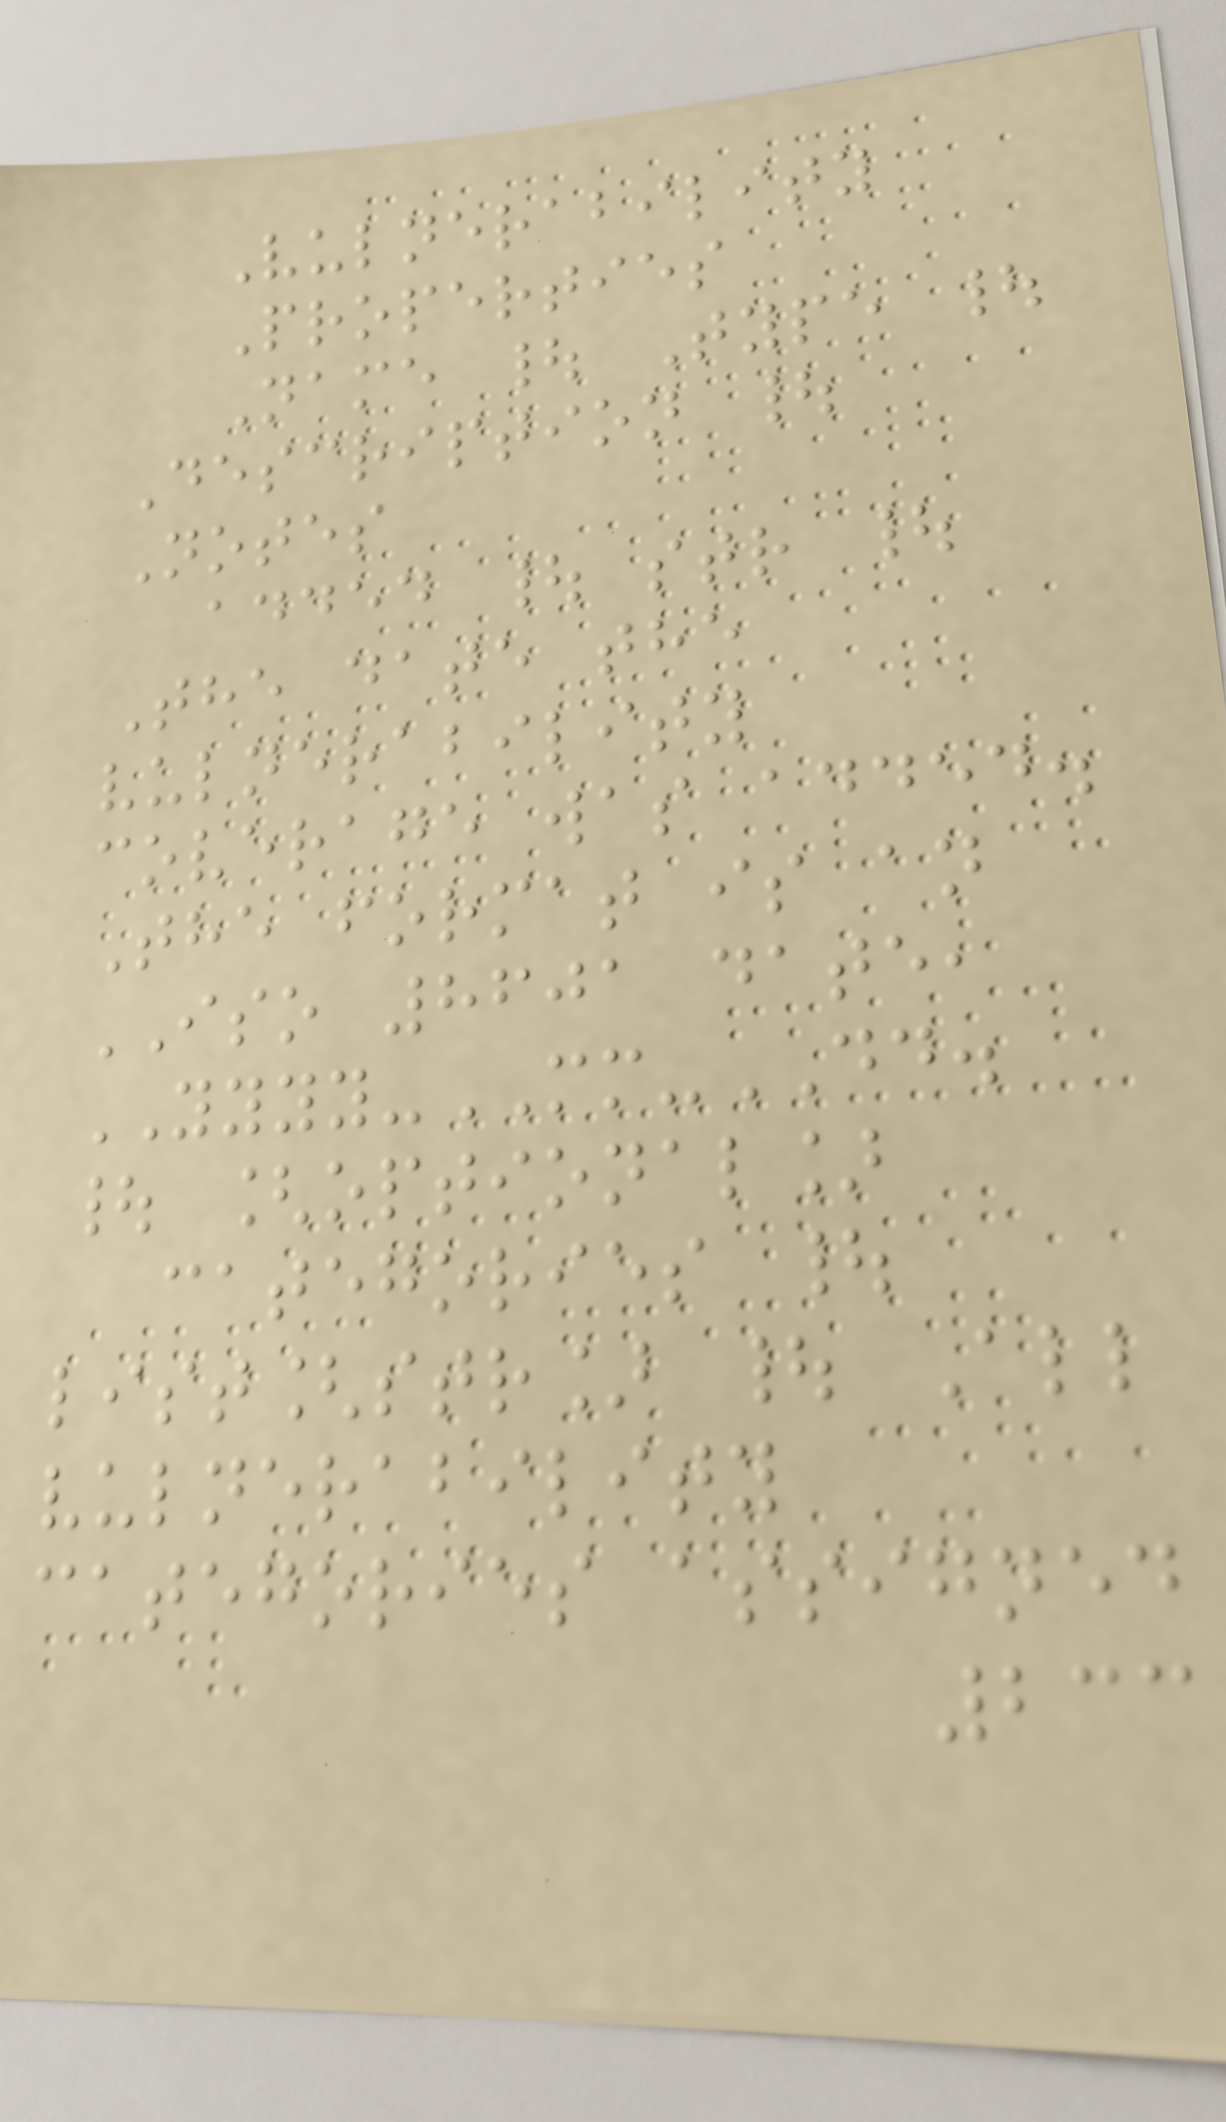Vulnerability
Properties
Name | Type |
Description |
Notes
added | str |
The date the
vulnerability
coverage was added.
The format is an
ISO 8601 date,
YYYY-MM-DD.
| [optional]
categories |
list[str] | All
vulnerability
categories assigned
233
